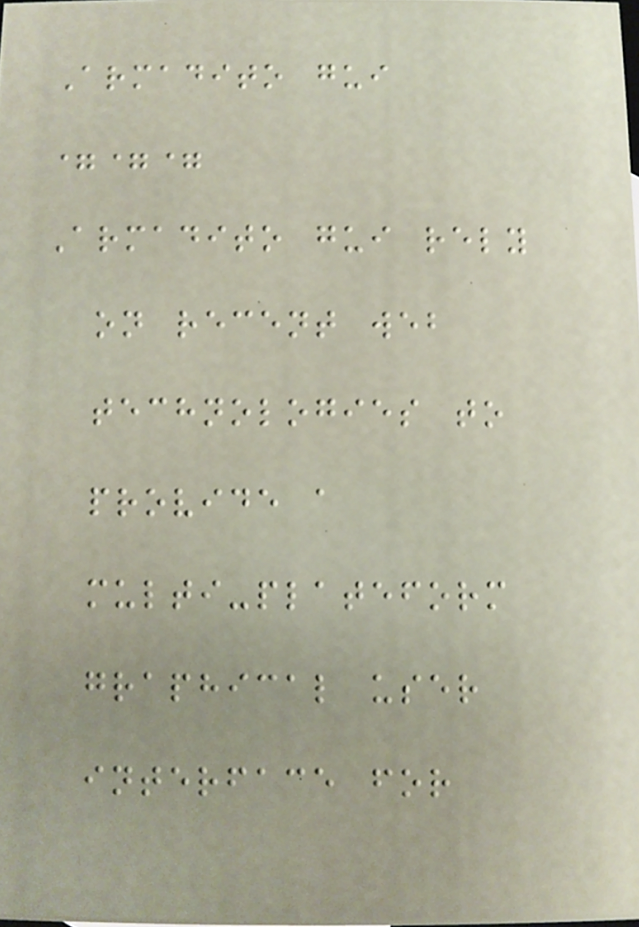Armadito gui
===
Armadito gui rely
on recent web
technologies to
provide a
multi-plateform
graphical user
interface for
